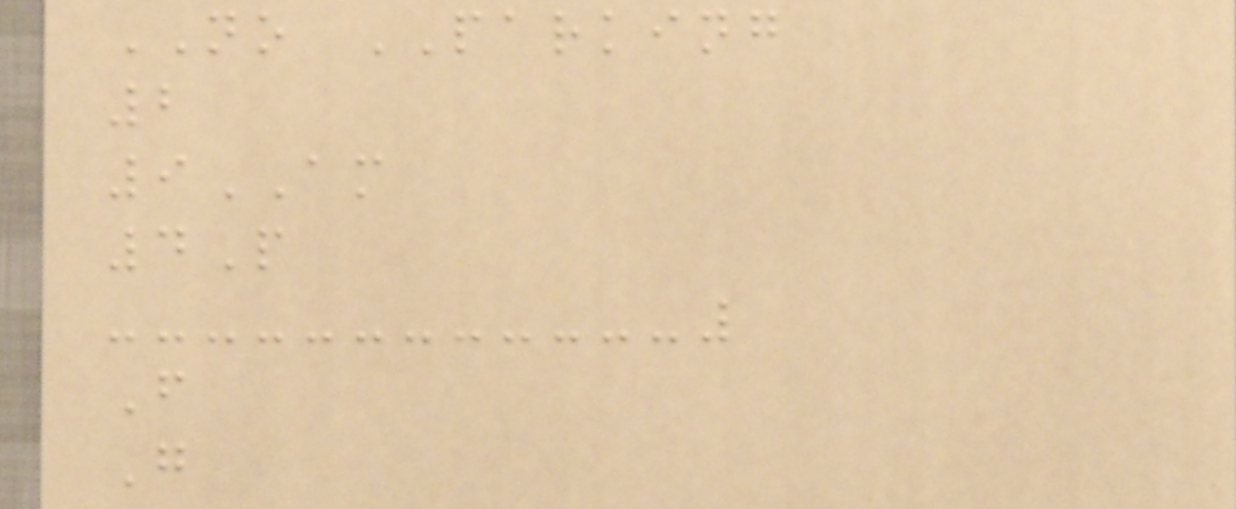NO PARKING
2
9AM
4P
F
G
